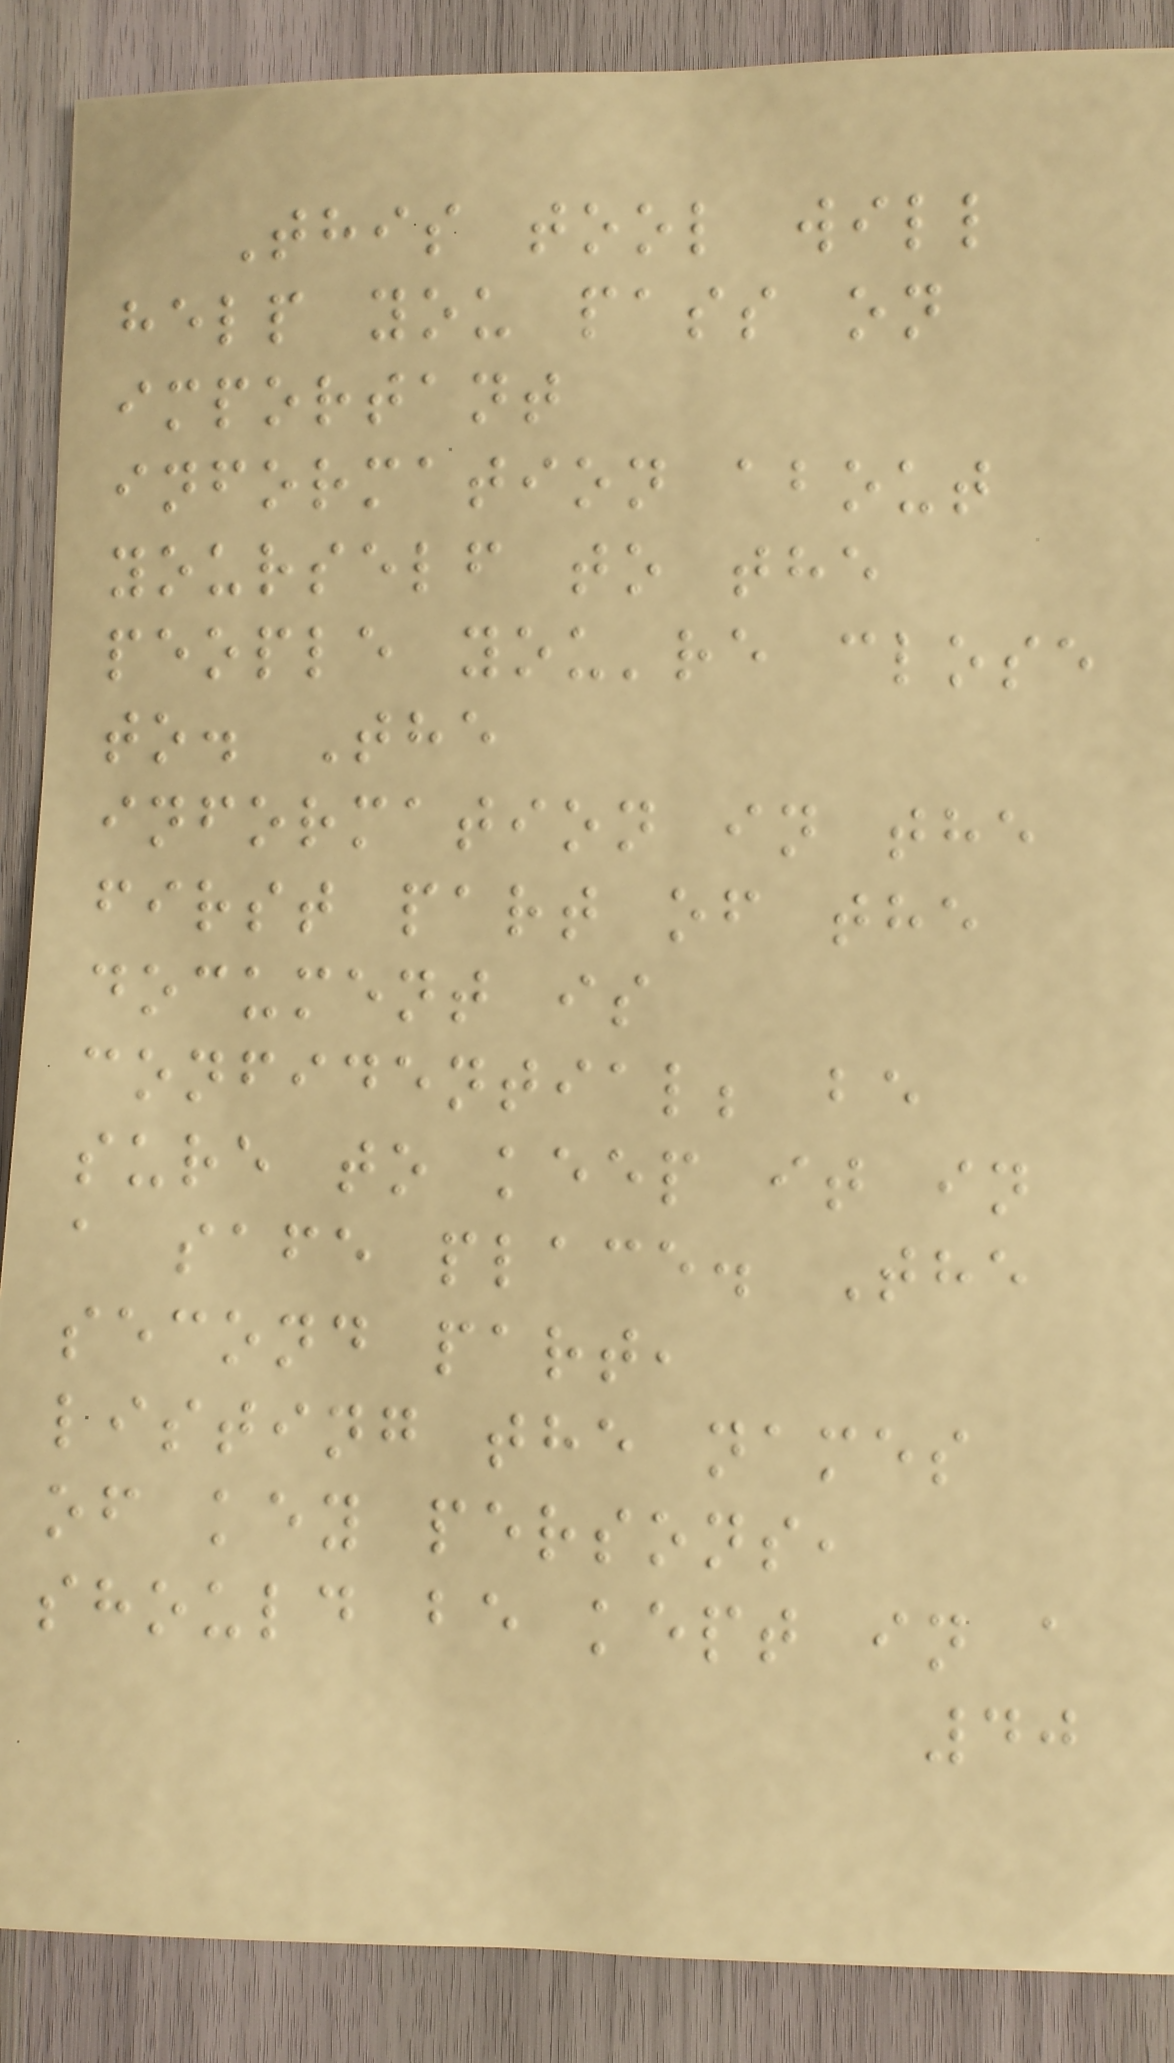This tool will
help you pass on
important
information about
yourself to the
people you're close
to. The
information in the
first part of the
document is
confidential; be
sure to keep it in
a safe place. The
second part,
listing the names
of key persons,
should be kept in a
40
